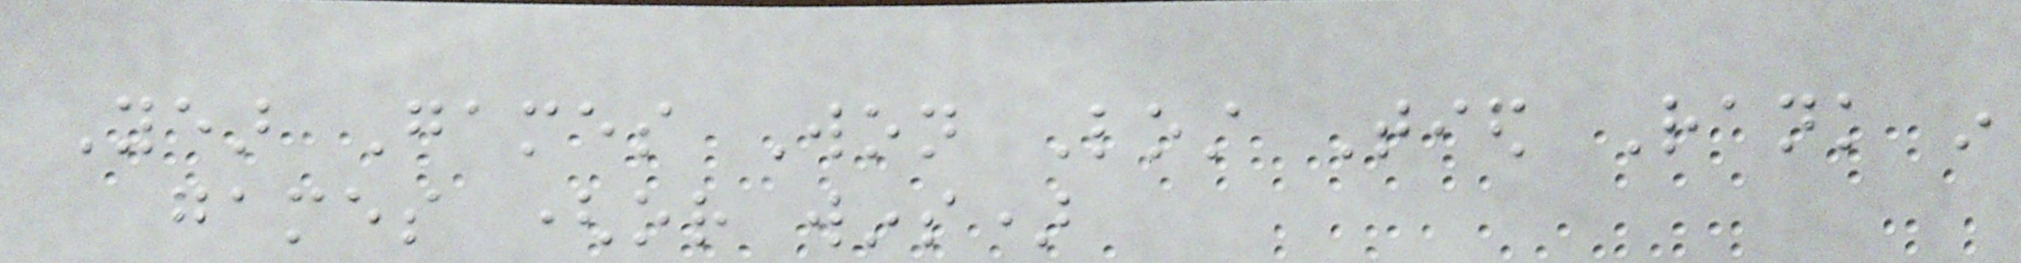Year Games Won Lost Tied Rank in
games (or wins)
